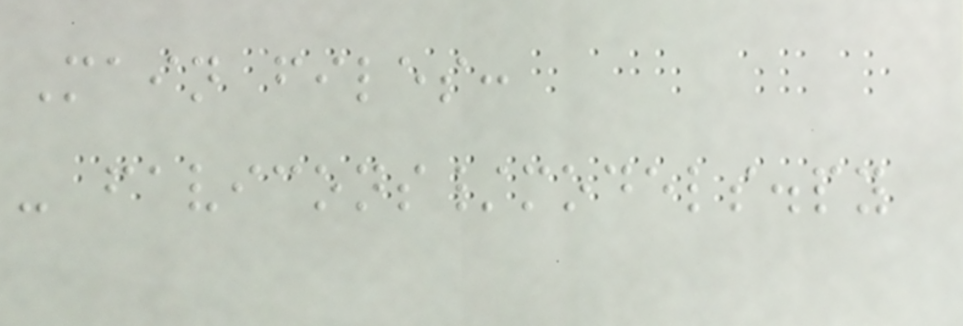Main files:
- favicons/models.py
